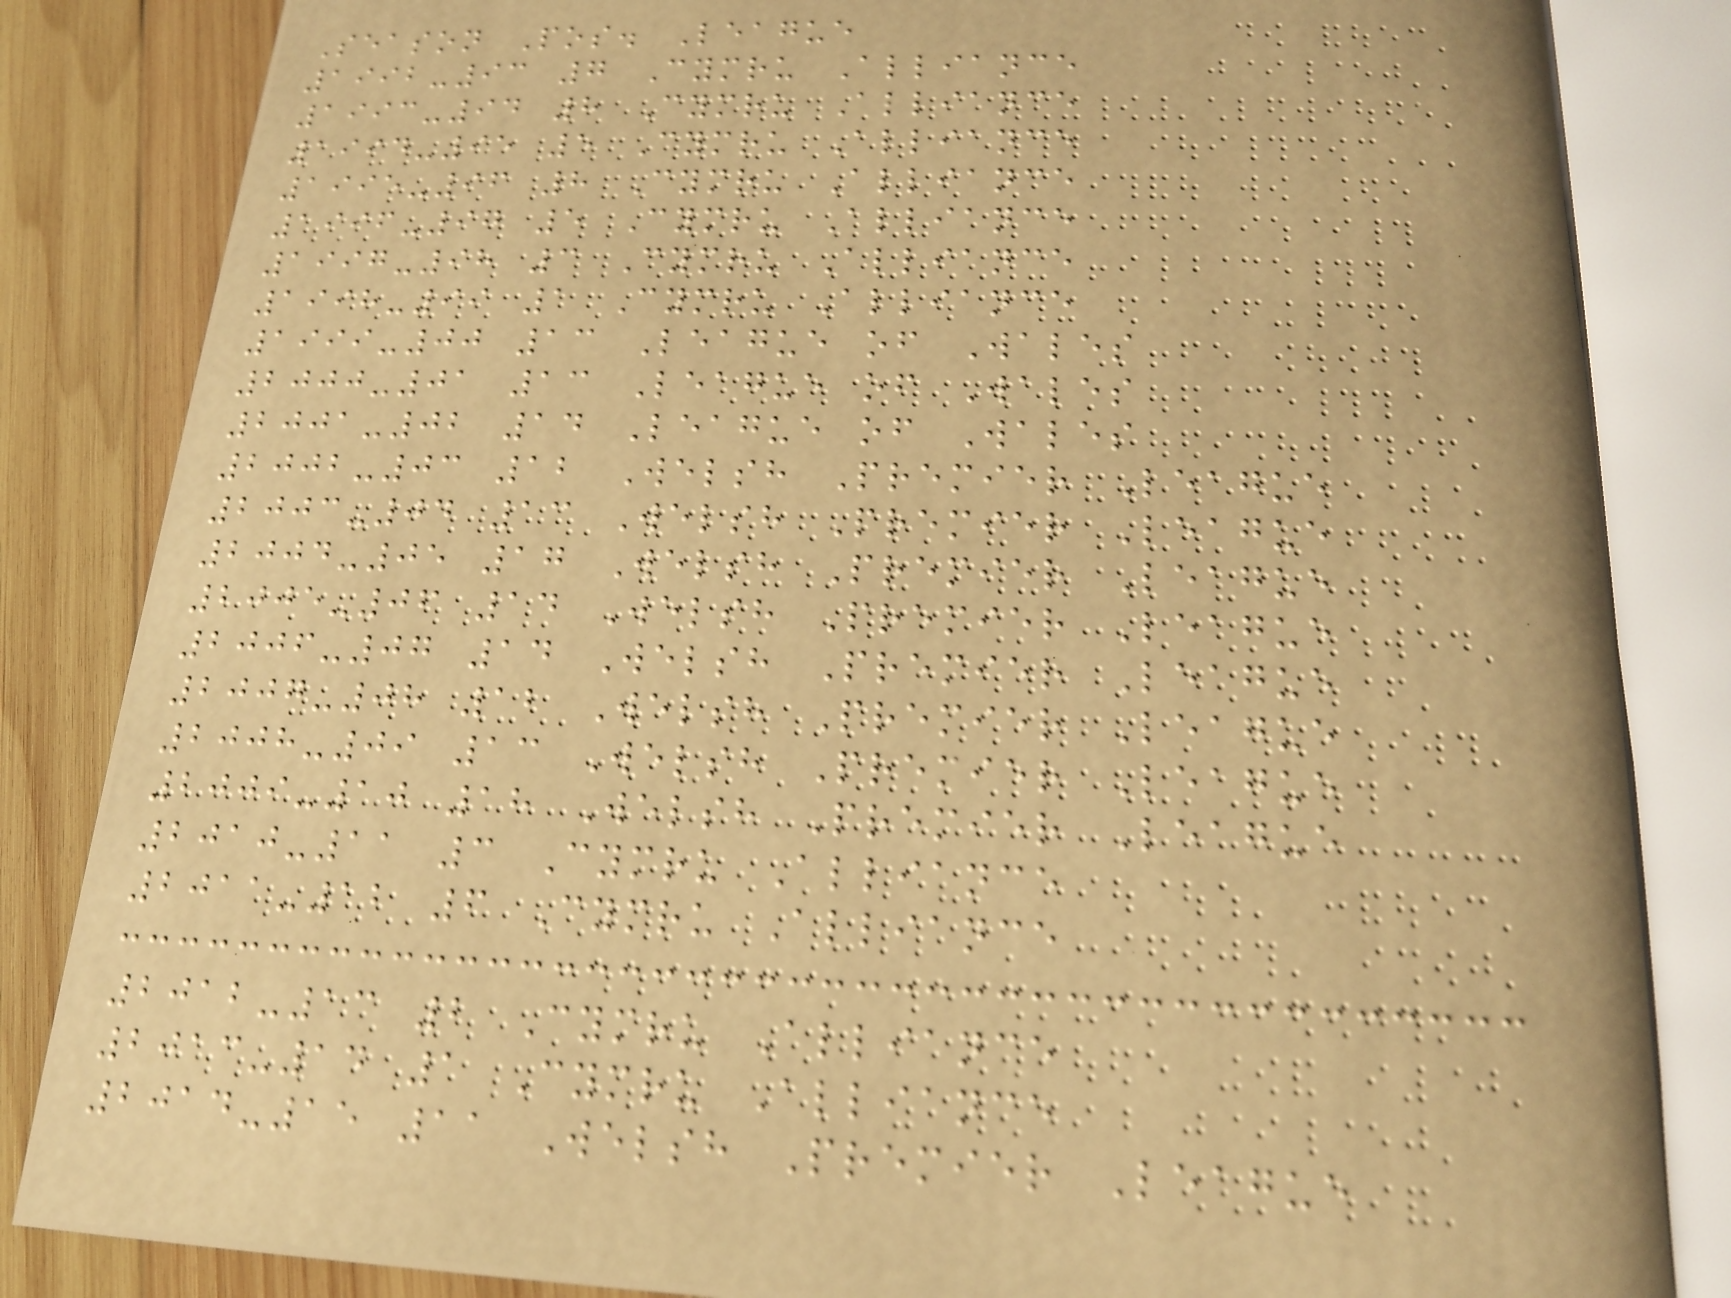Season Pos. League
1992-93 7 Cymru Alliance
1993-94 8 Cymru Alliance
1994-95 5 Cymru Alliance
1995-96 8 Cymru Alliance
1996-97 5 Cymru Alliance
1997-98 3 Cymru Alliance
1998-99 1 Cymru Alliance
1999-00 13 League of Wales
2000-01 13 League of Wales
2001-02 14 League of Wales
2002-03 12 Welsh Premier League
2003-04 13 Welsh Premier League
2004-05 17 Welsh Premier League
2005-06 14 Welsh Premier League
2006-07 14 Welsh Premier League
2007-08 12 Welsh Premier League
2008-09 13 Welsh Premier League
2009-10 18 Welsh Premier League
2010-11 3 Cymru Alliance
2011-12 6 Cymru Alliance
2012-13 2 Cymru Alliance
2013-14 1 Cymru Alliance
2014-15 11 Welsh Premier League
